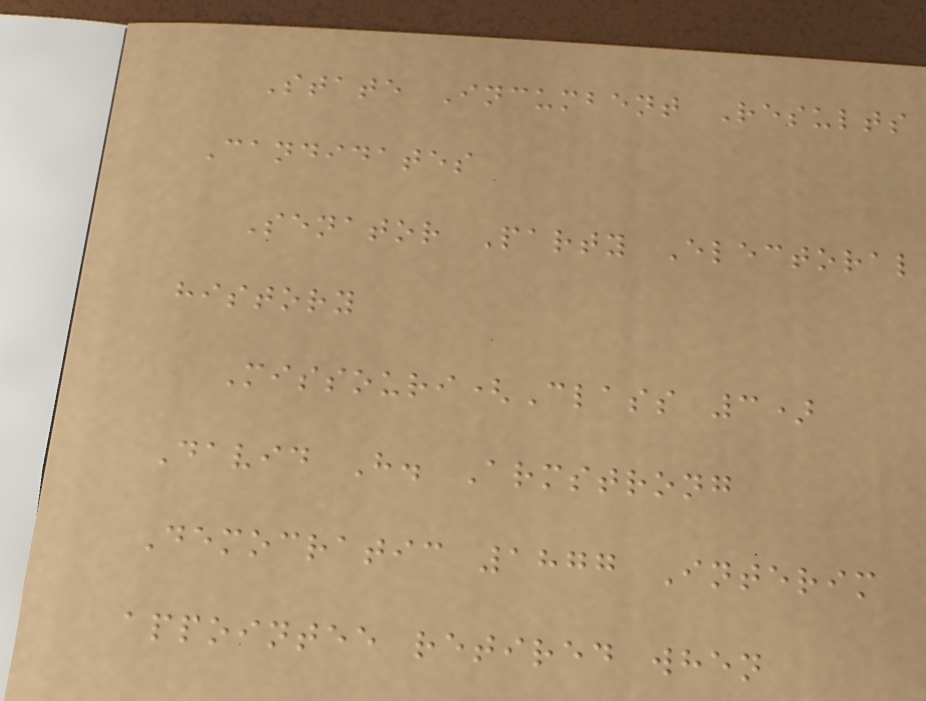State Incumbent Results
Candidates
Senator Party Electoral
history
Missouri(Class 3)
David H. Armstrong
Democratic 1877 Interim
appointee retired when
